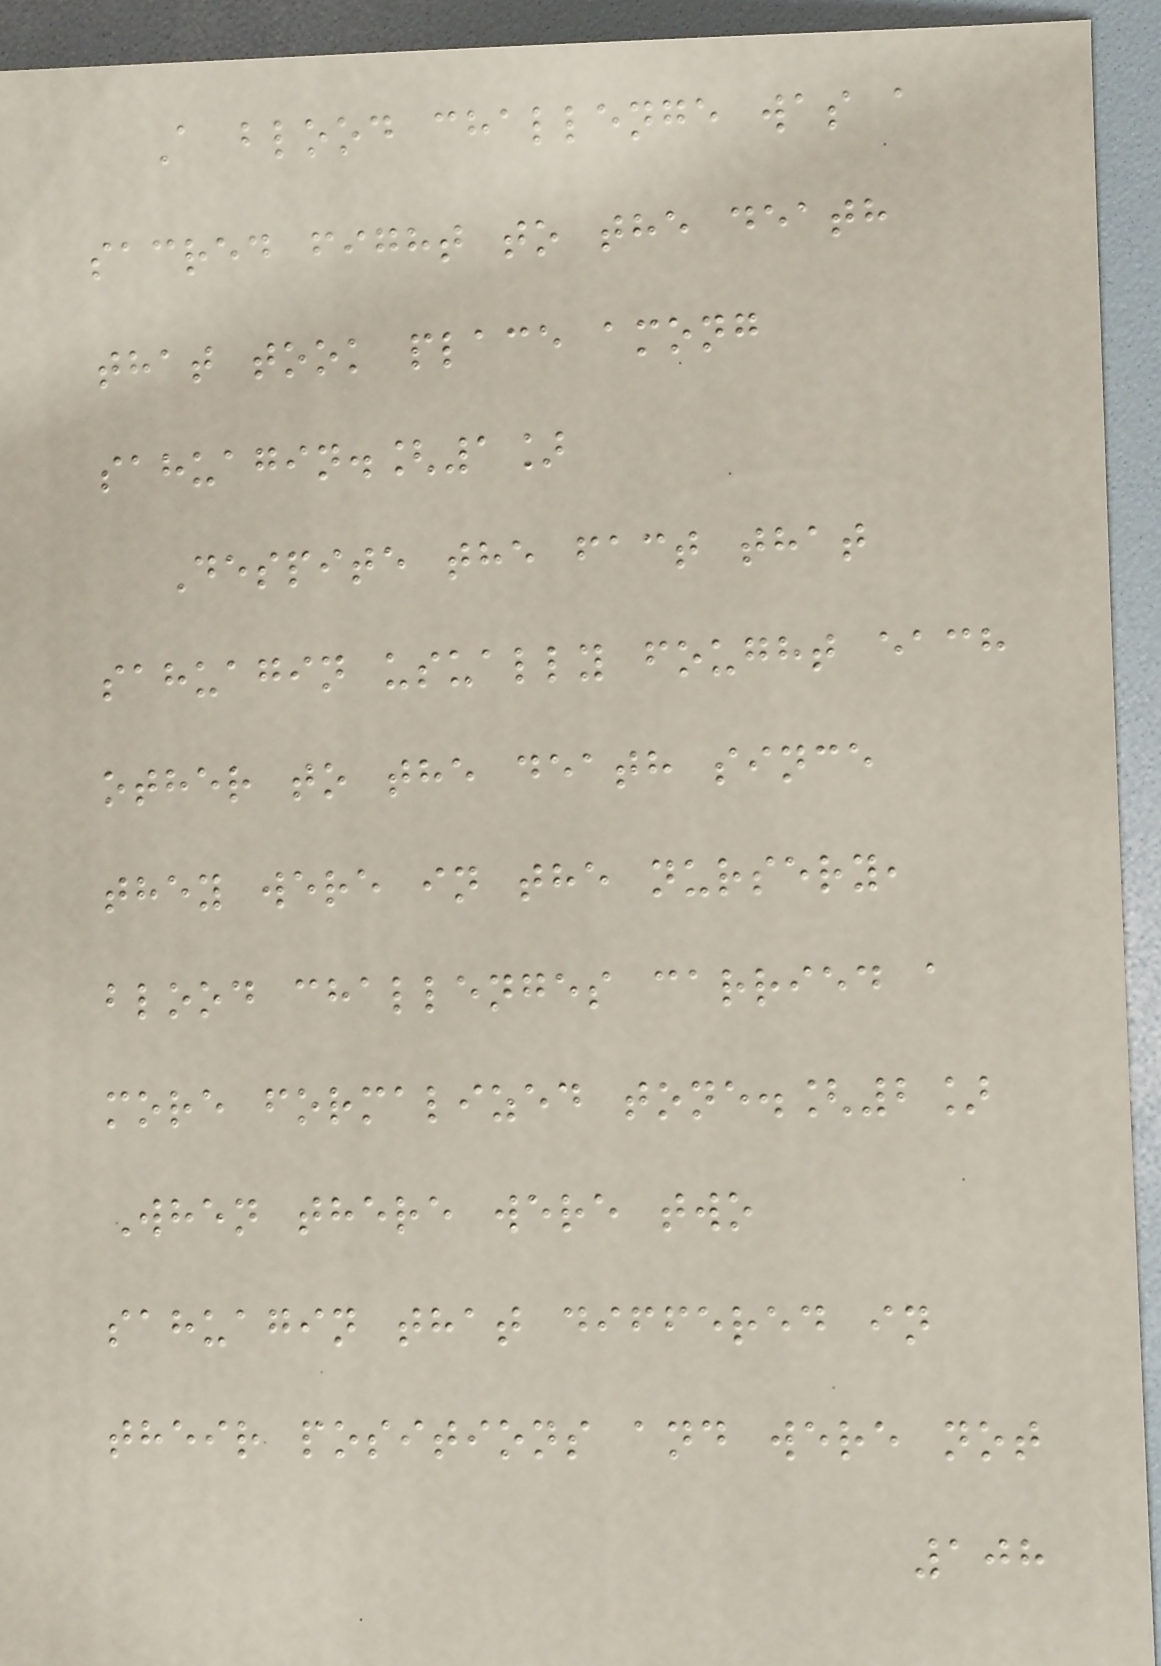A blood challenge was a
sacred fight to the death
that took place among
sahuagin.[1]
Despite the fact that
sahuagin usually fought each
other to the death since
they were in the nursery,
blood challenges carried a
more formalized tone.[2]
When there were two
sahuagin that differed in
their positions and were not
108
